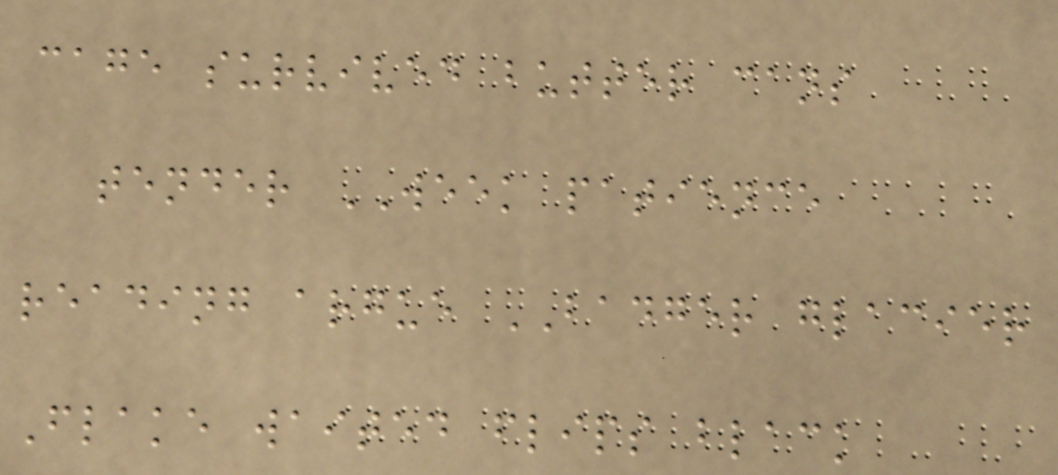cage survived butter cans
tender WEEK patience
reading argue BADGER glacier
Flake waited flips black
